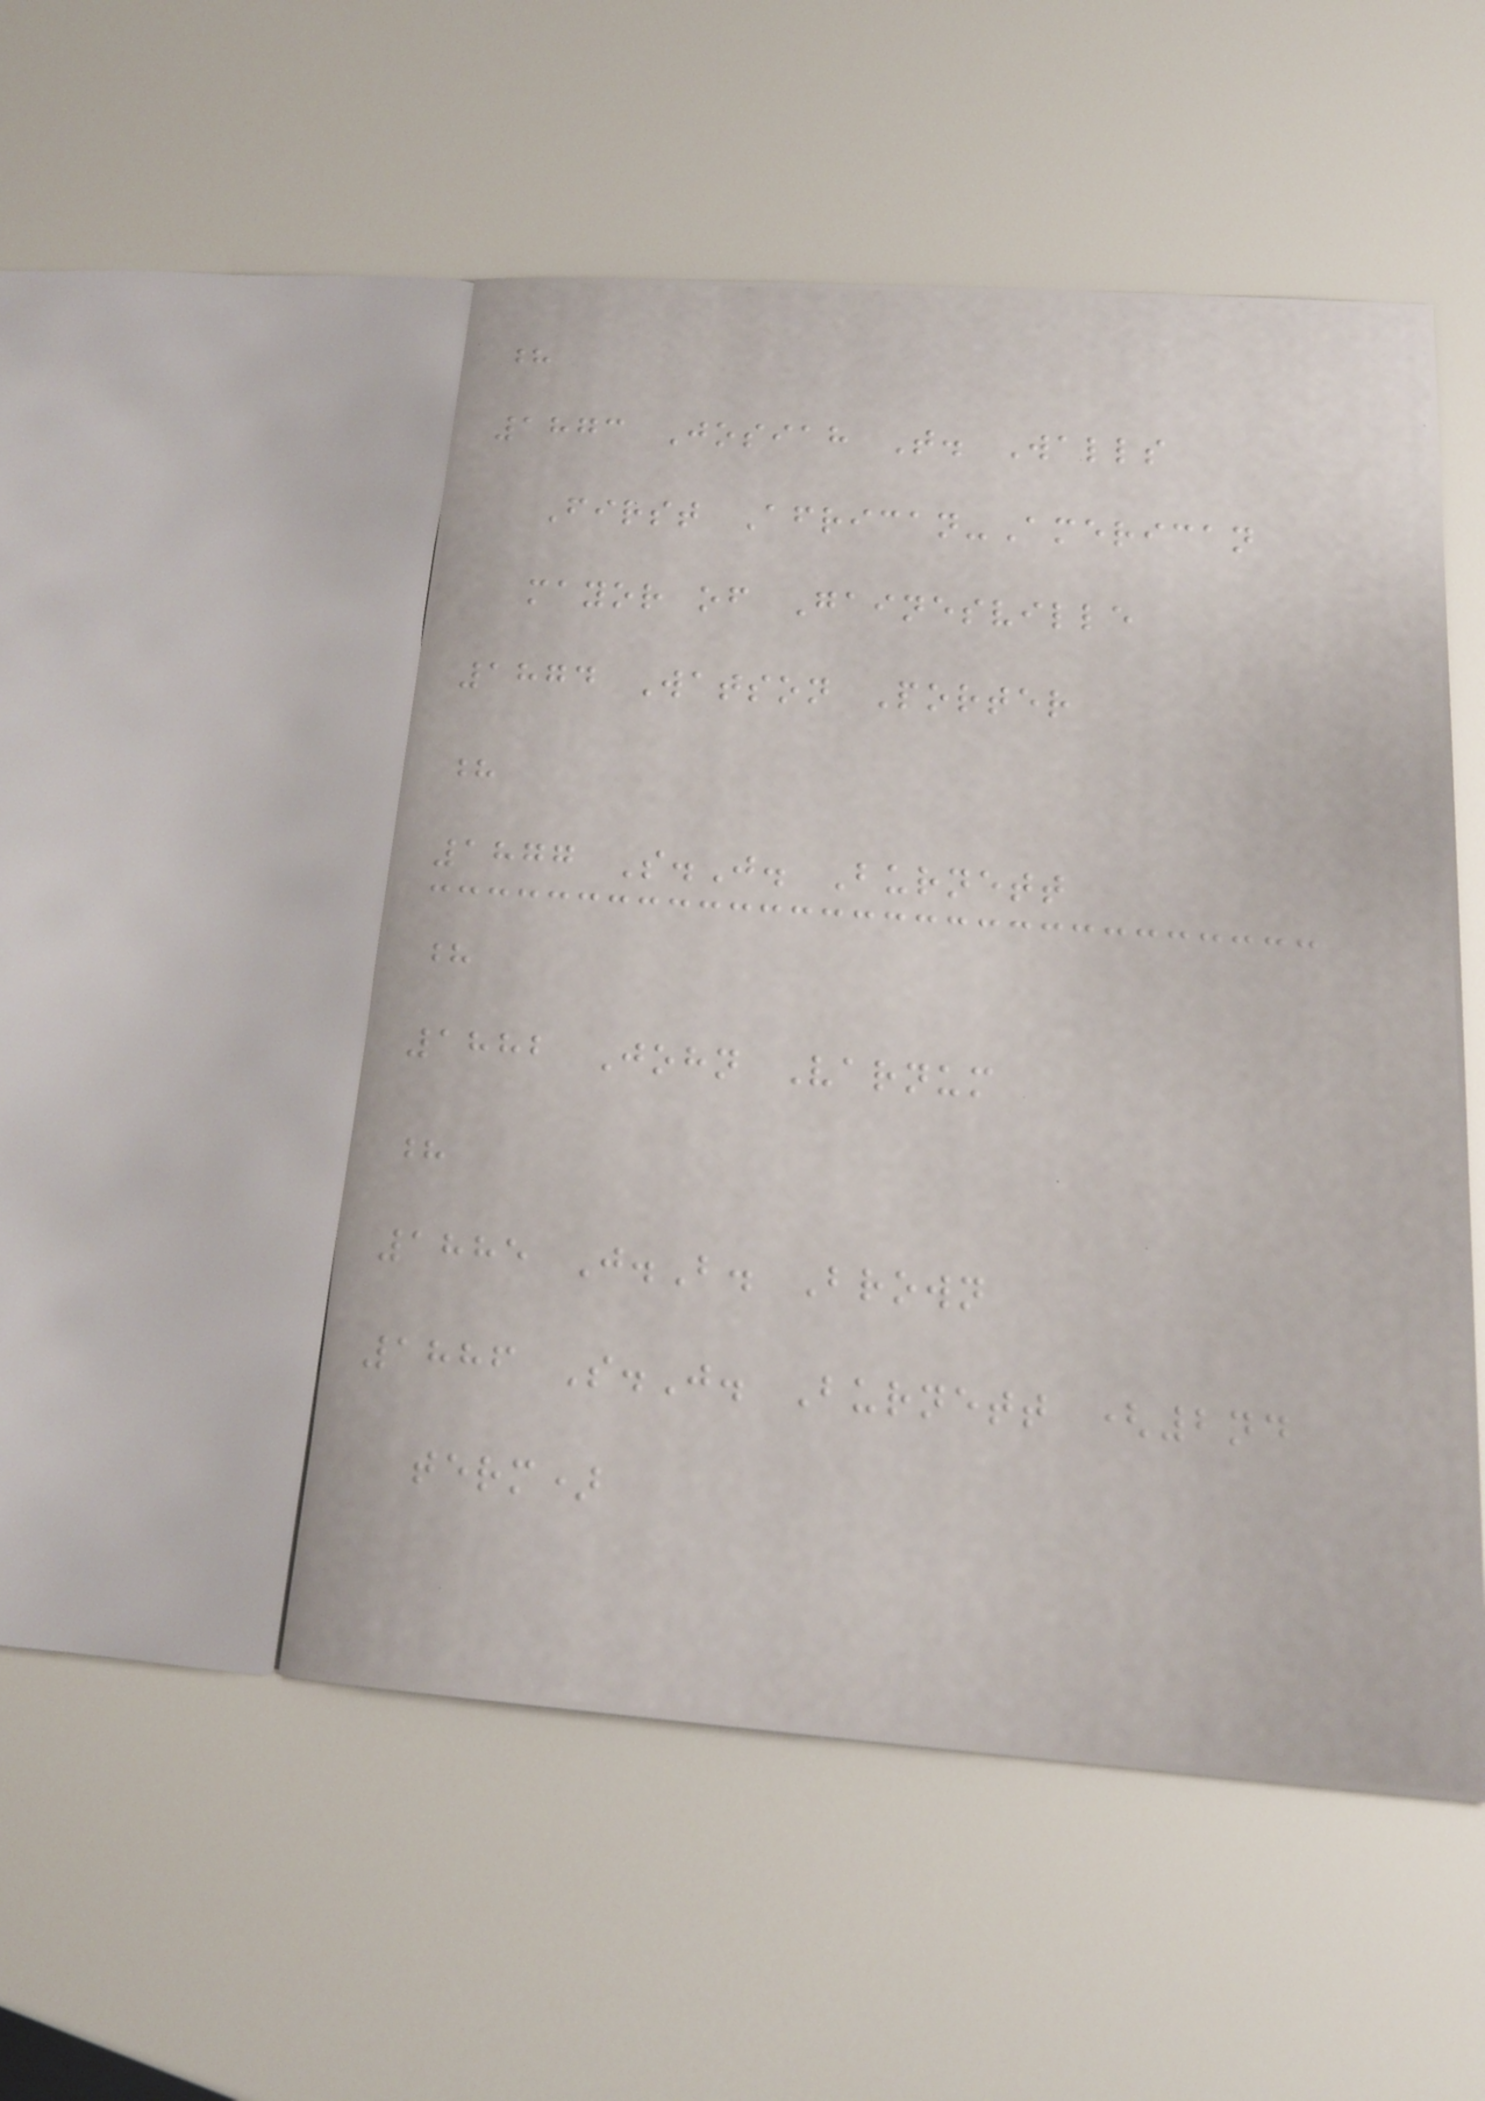?
1873 Josiah T. Walls
First African-American
mayor of Gainesville
1874 Watson Porter
?
1877 S.J. Burnett
?
1882 John Varnum
?
1885 J.B. Brown
1886 S.J. Burnett (2nd
term)
